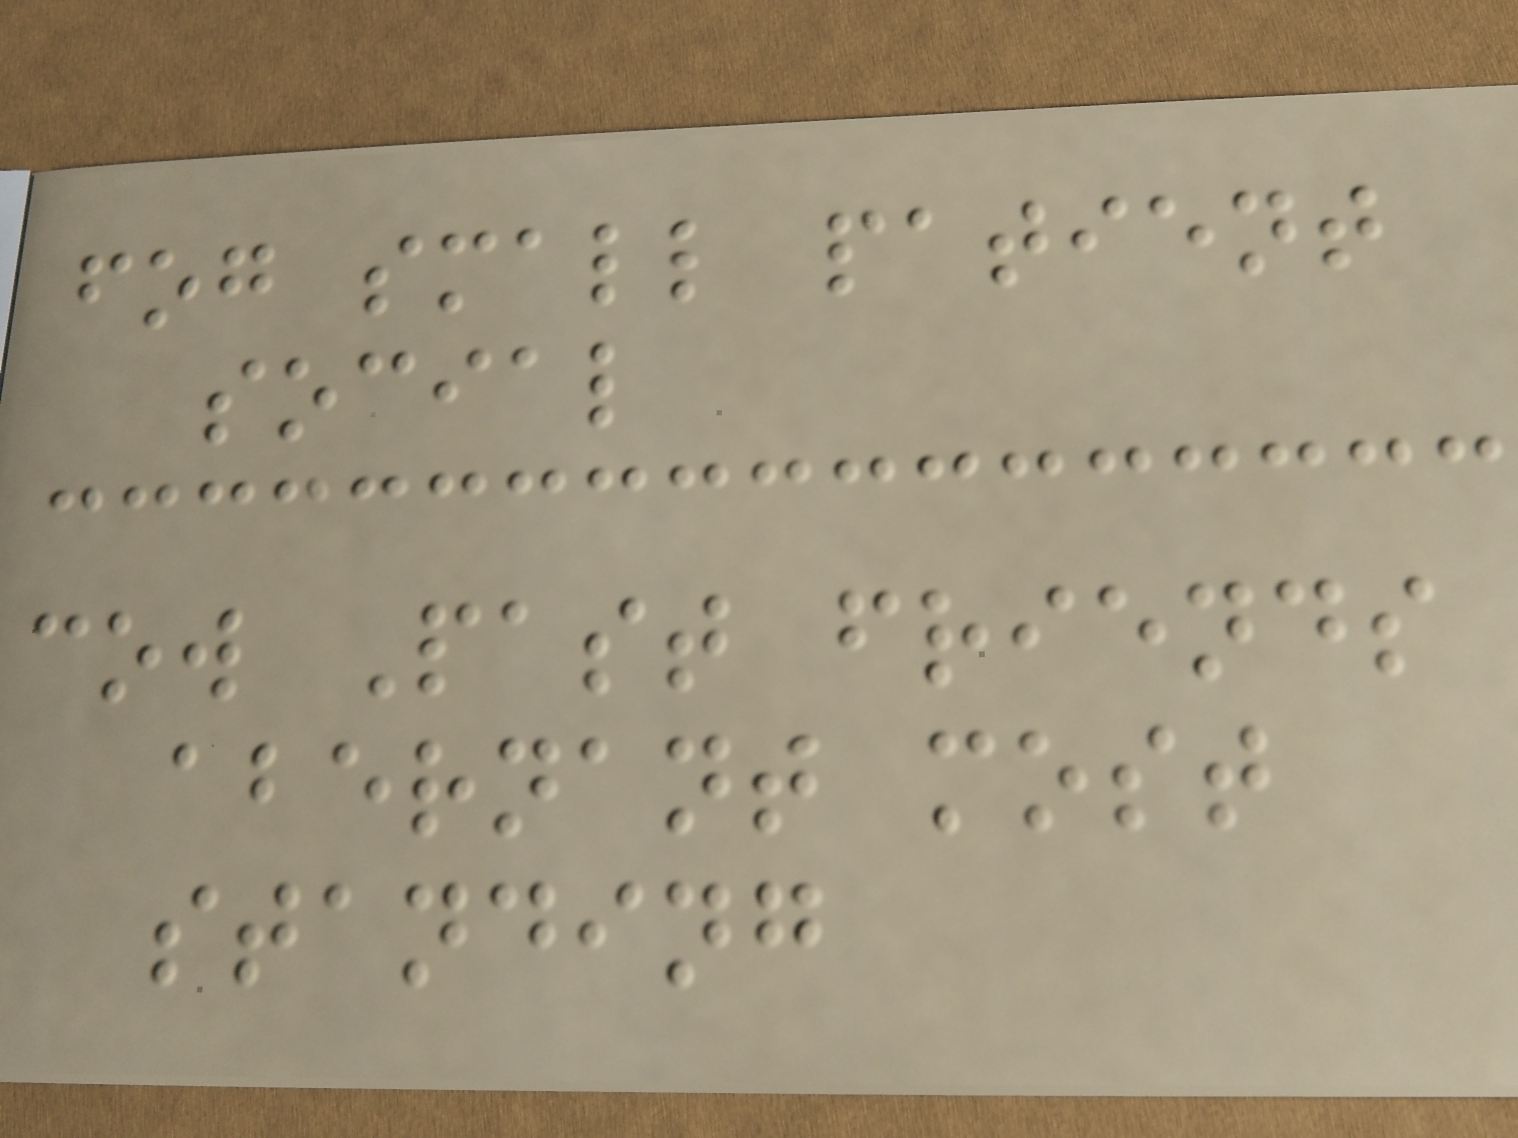fog small patient
social
cow Past friends
abernant most
standing
